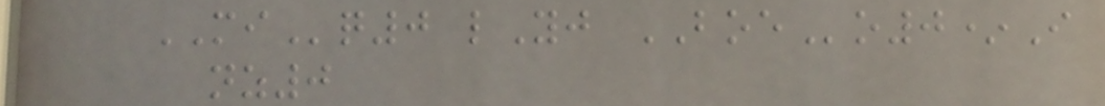MIq0 lYj BOEo0*I
nz0
